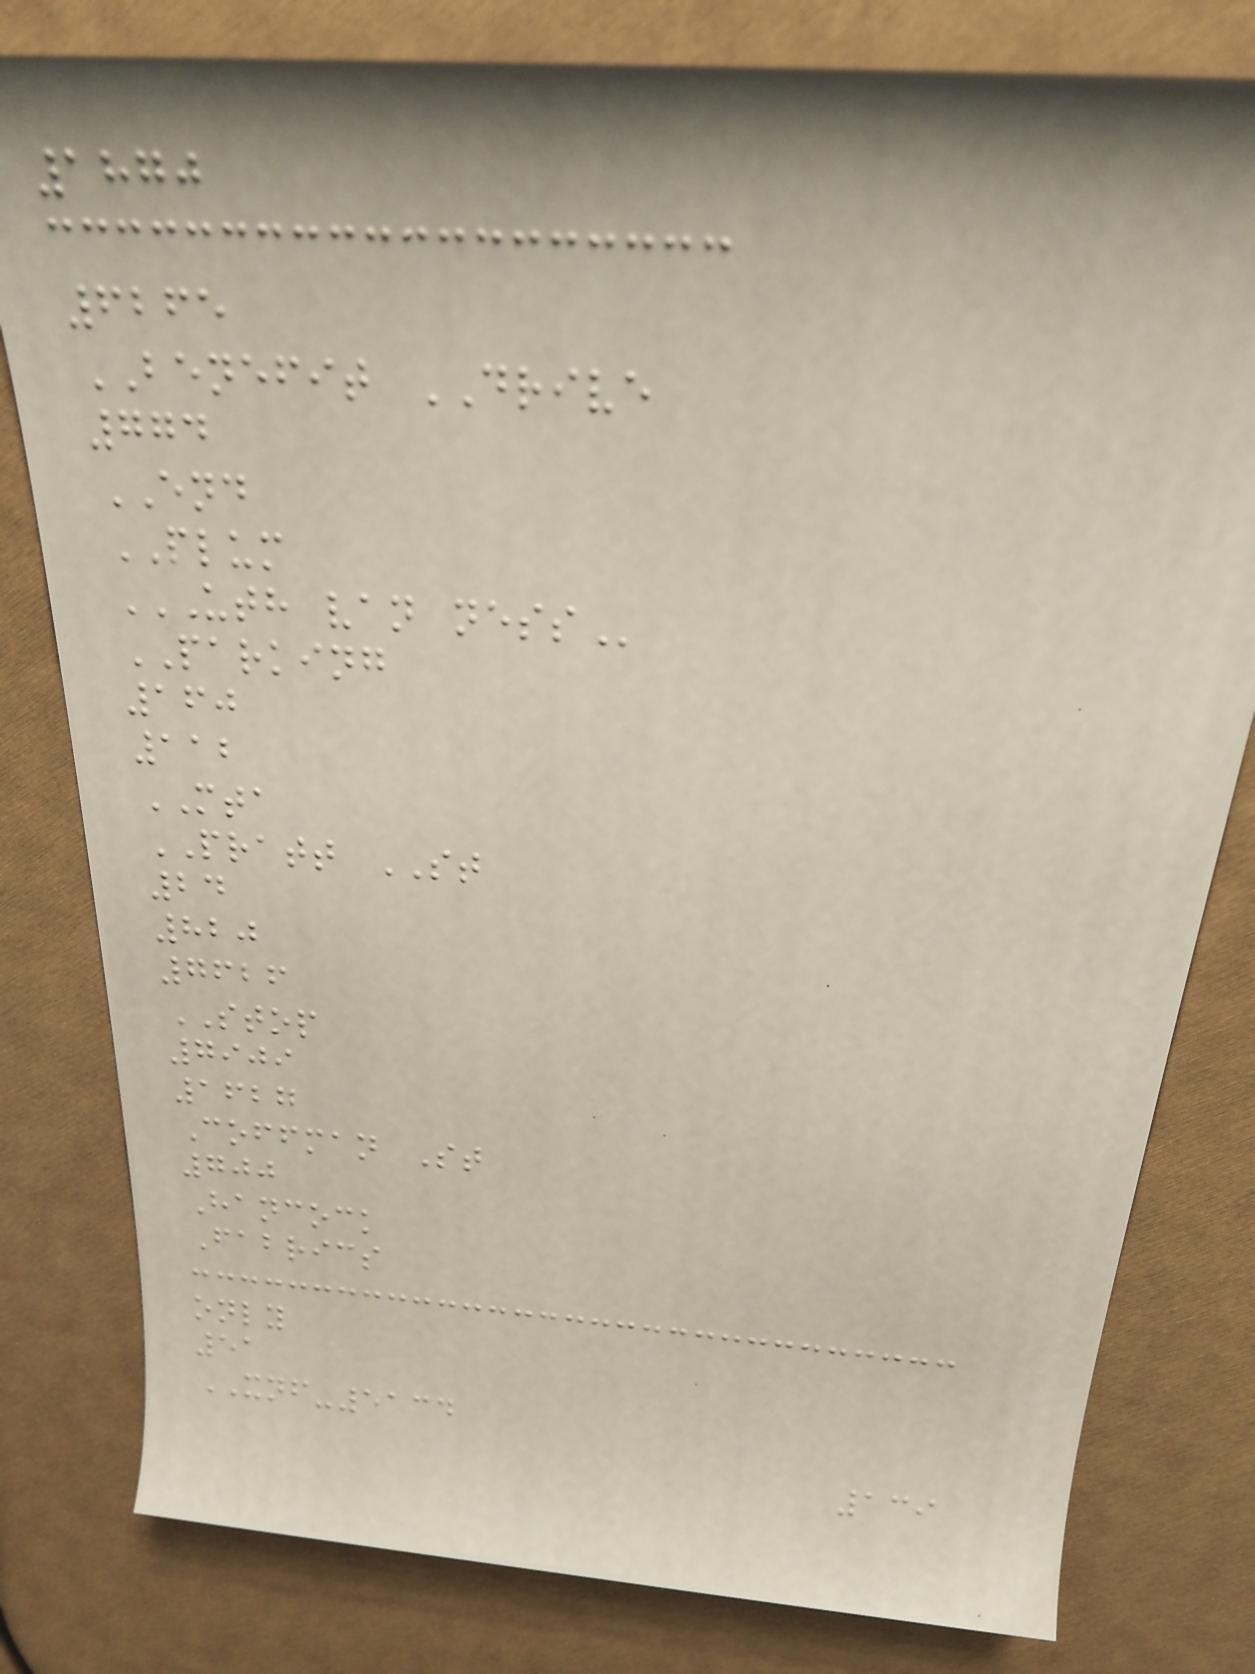1870
6265
BENEFIT DRIVE
774
END
PLUM
UTH VAN NESS
PARKING
160
112
MTA
PRATT ST
24
820
7626
STOP
7909
1627
Coffman St
700
Hancock
Fabrics
only
51
XNF-5134
139
